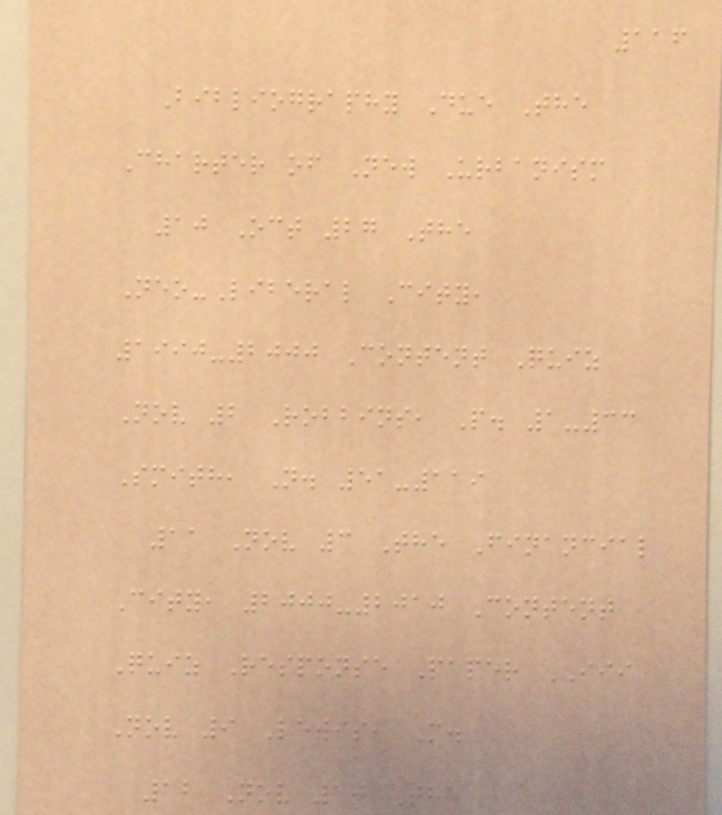116
Bibliography Due The
Charter of New Urbanism
10 Oct 27 The
Neo-Liberal City,
1990-2000 Content Quiz
Nov 2 Robbins, P. 1-33
Smith, N. 51-119
11 Nov 3 The Financial
City, 2000-2010 Content
Quiz Response Paper III
Nov 9 Lewis, M.
12 Nov 10 The
